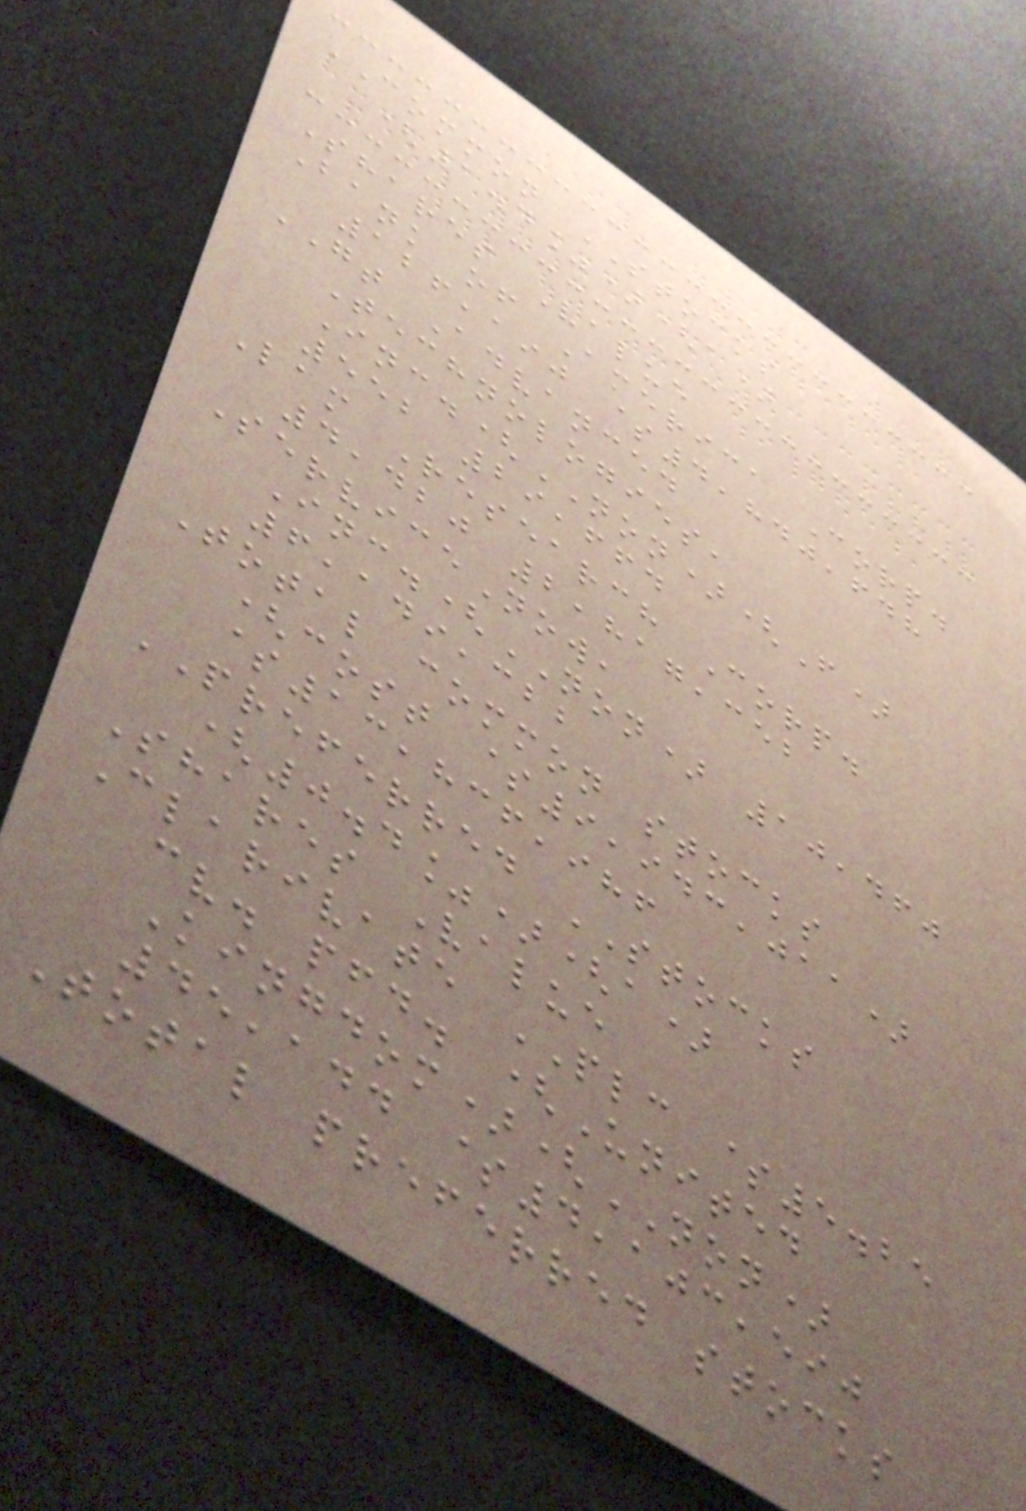COMMON STOCKS
(1.4%)(a)
Shares Value
Bank of America Corp.
126,190 $4,840,648
GT Advanced
Technologies,
Inc.(NON)(F)
552 29,664
Lam Research Corp.
4,420 2,817,352
ServiceNow,
Inc.(NON) 10,460
6,149,322
Total common stocks
(cost $9,943,011)
$13,836,986
PREFERRED STOCKS
(0.4%)(a)
Shares Value
Clarivate PLC $5.25
cv. pfd. (United
Kingdom)(NON)
45,144 $4,103,590
Total preferred stocks
